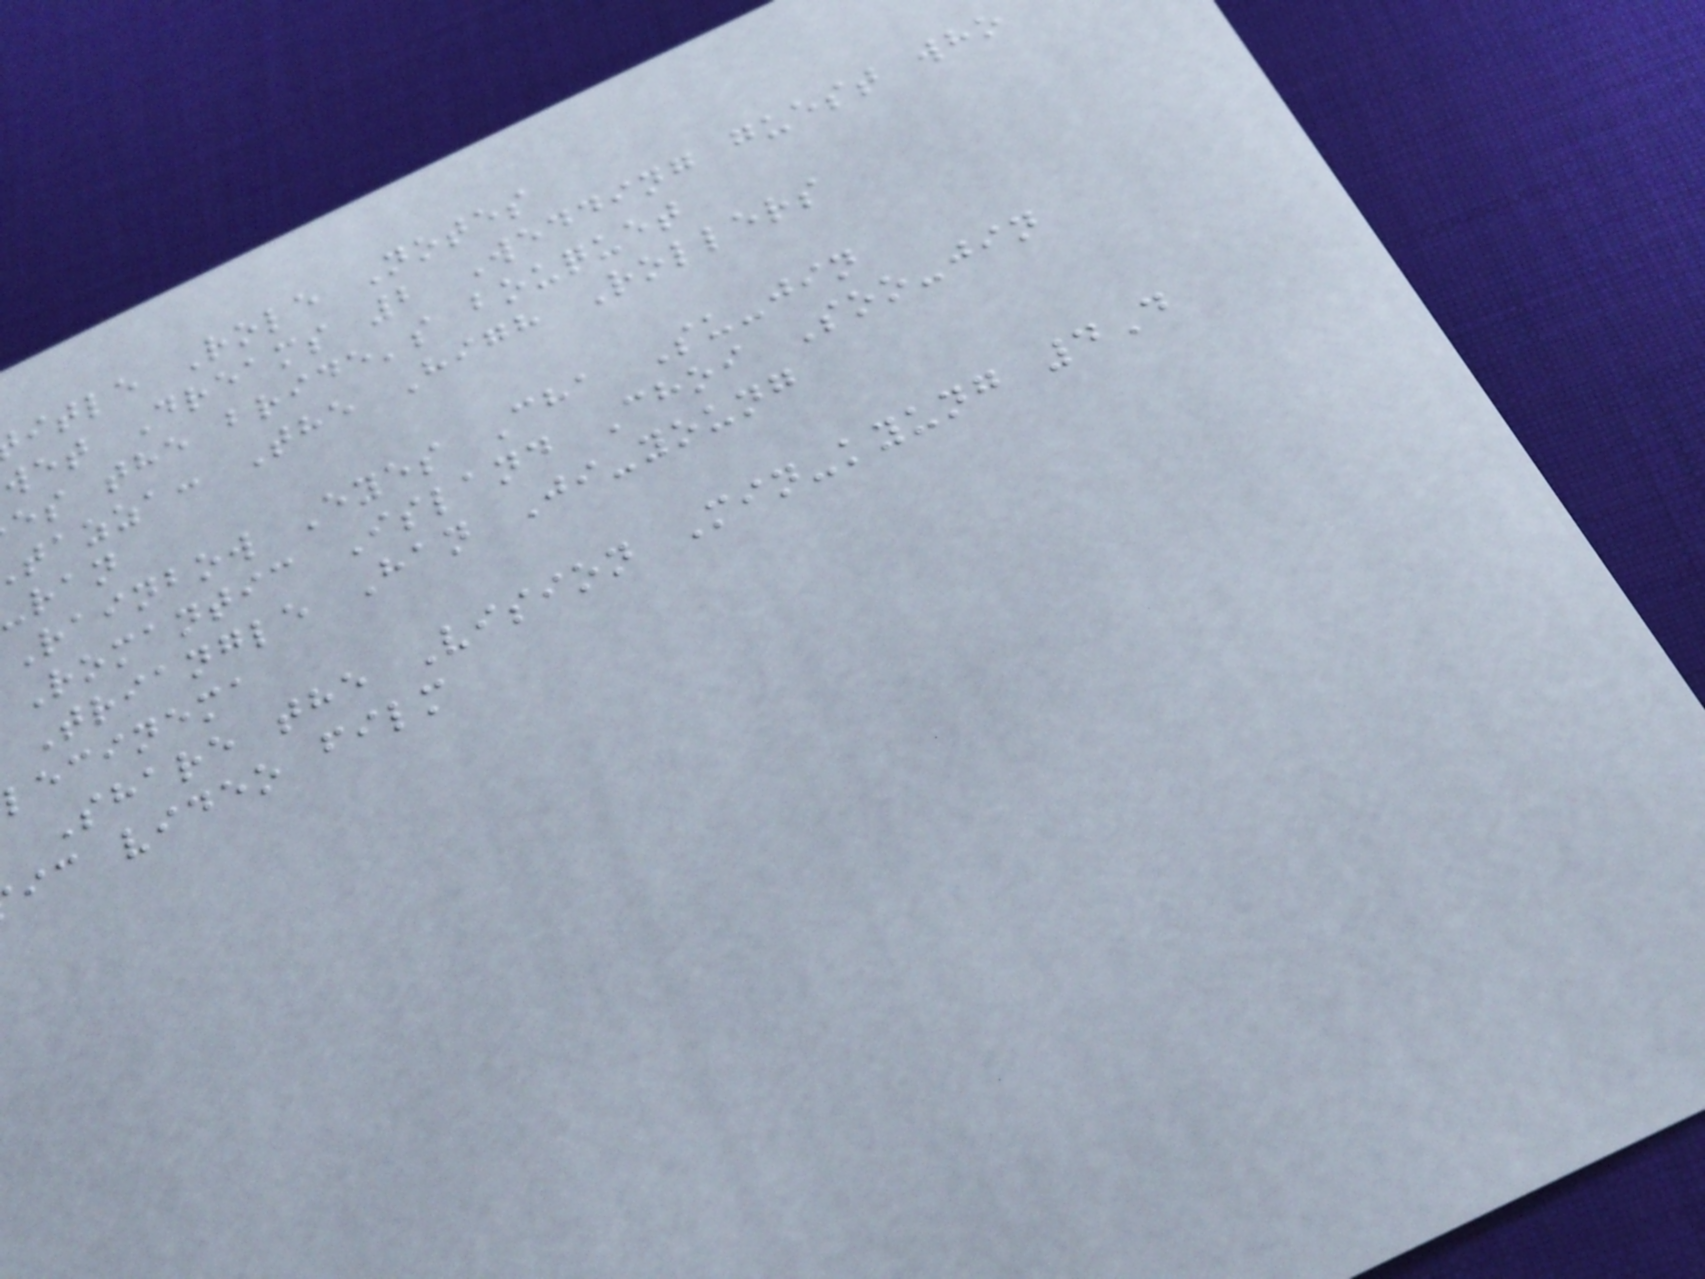itle Role Notes
wet Dreams 2 Wedding guest who
es the bride's bouquet
tazza: The High Rollers
Rainbow Eyes Cha Su-jin
Romantic Island Choi Soo-jin
Triangle Han Ji-young
lecinema
Share the Vision Min-kyung 4D
ic video film
